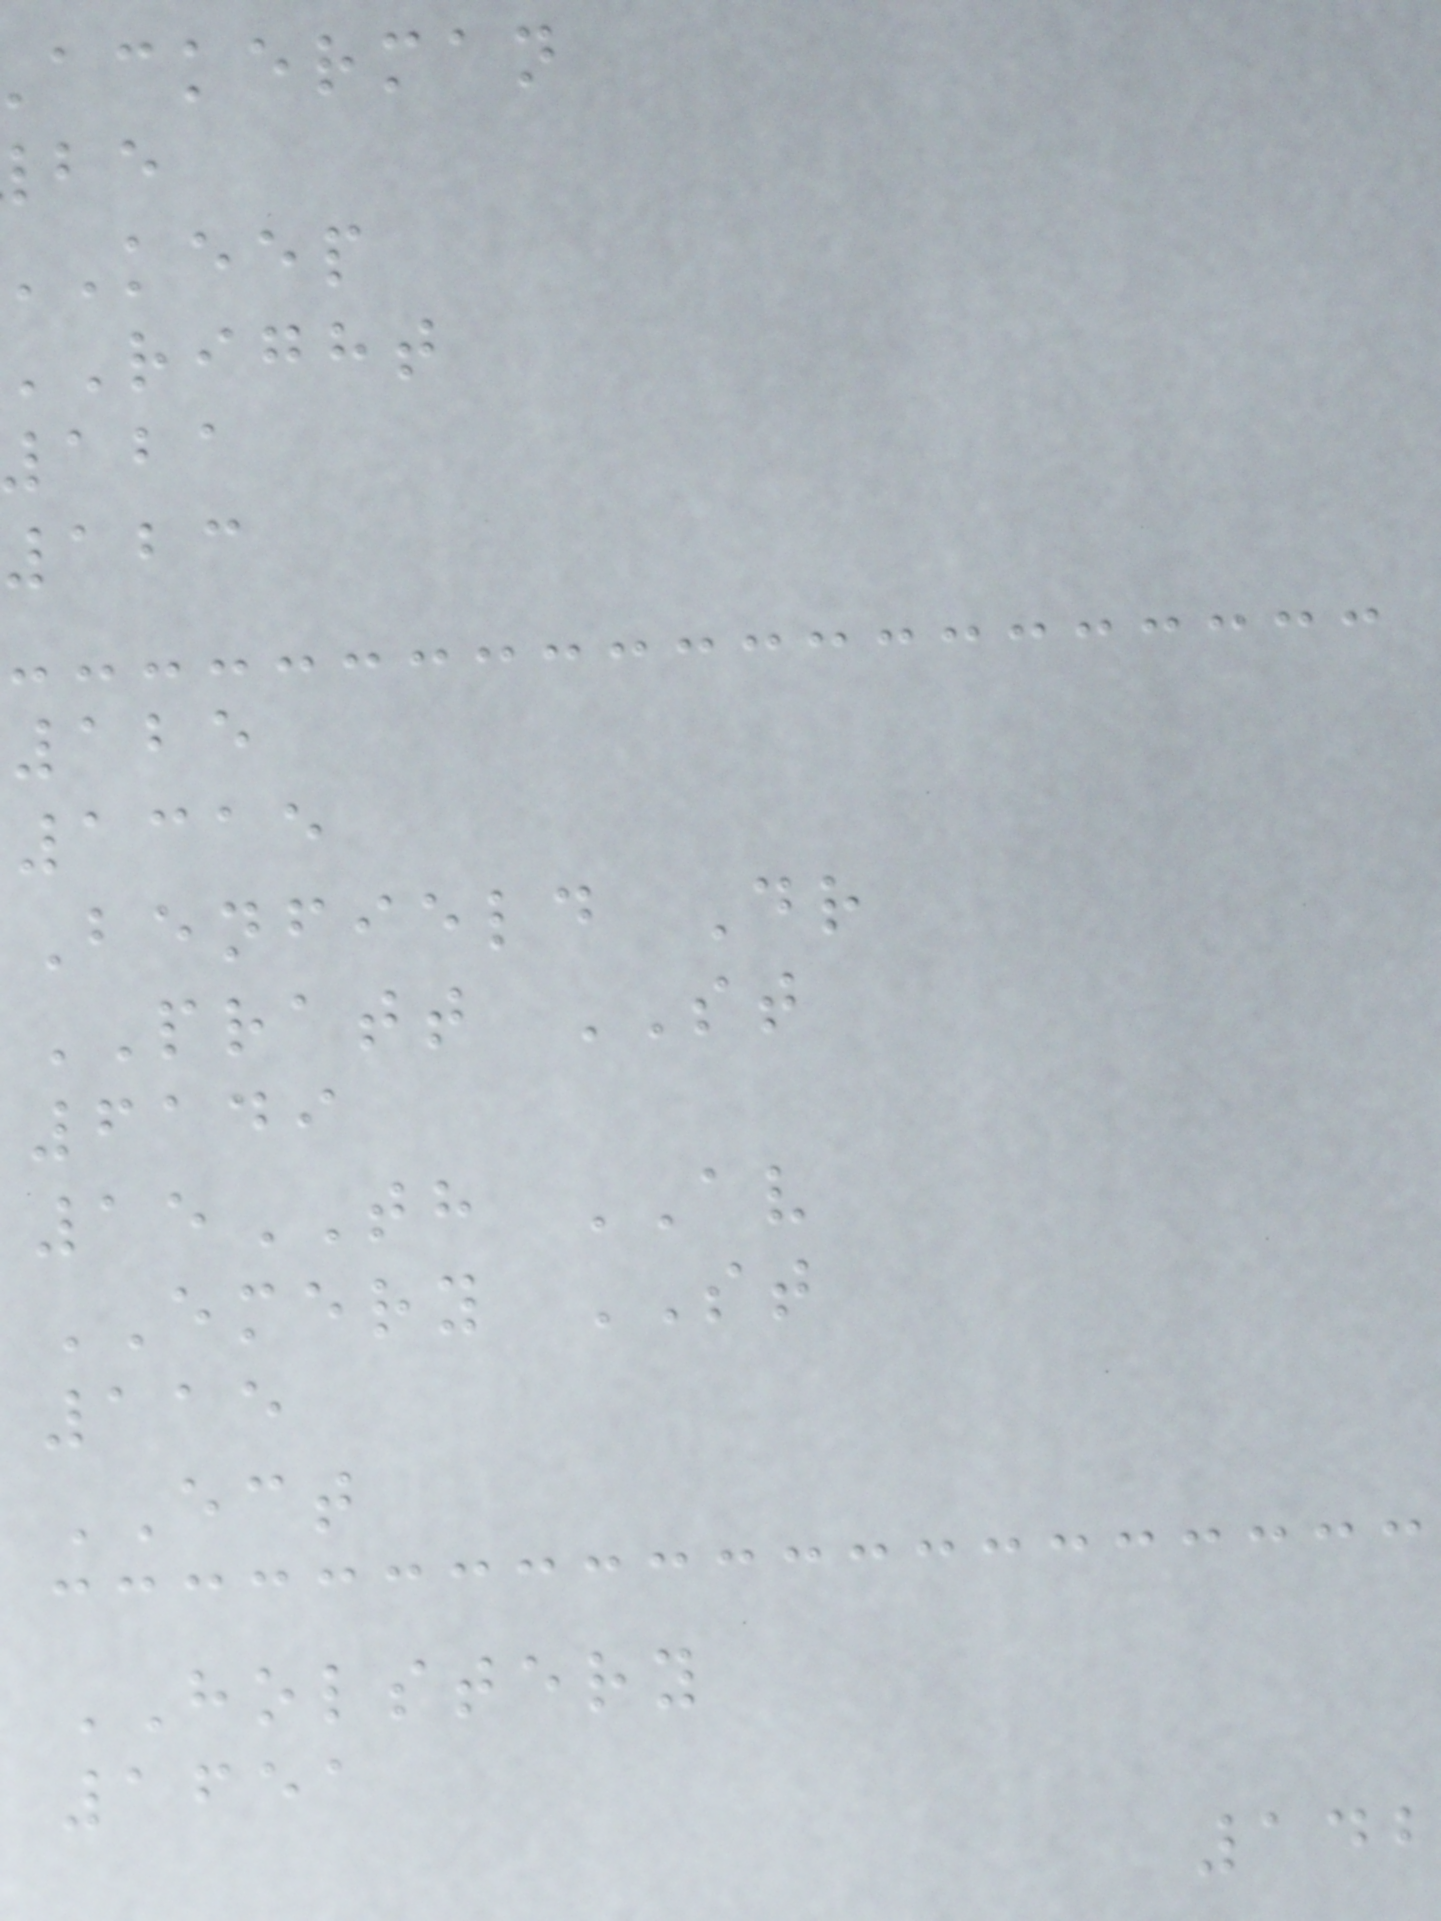ackerman
keep
right
123
125
1315
Benfield Dr
PRATT ST
6149
15TH AV
EMERY ST
115
ECT
HOLSTERY
1651
142
